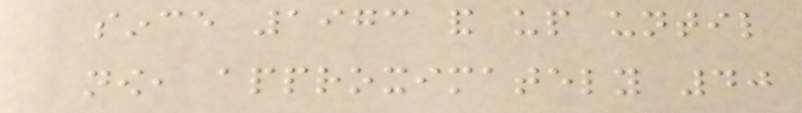since 1973 and up until
now, approximately 40
